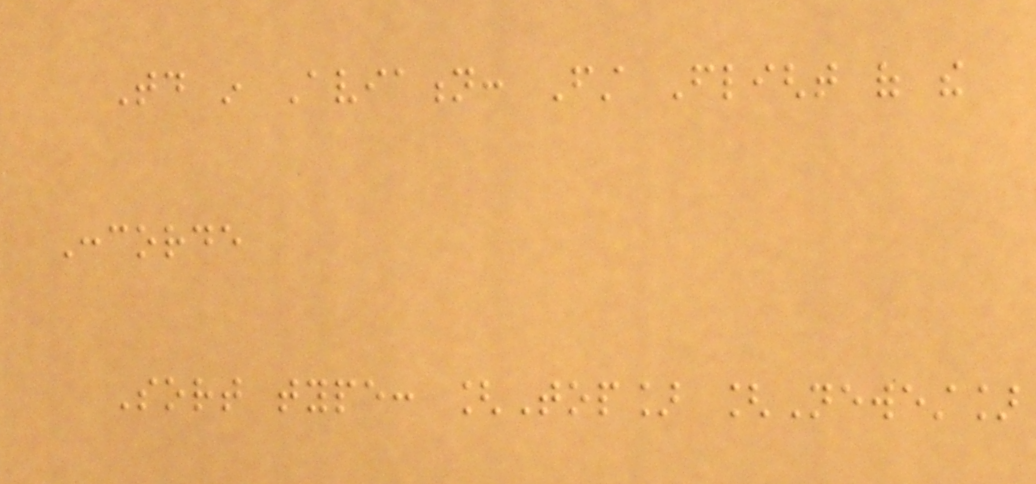Today in Aviation: First Flight of the
Concorde
Sort type: [Top] [Newest]
